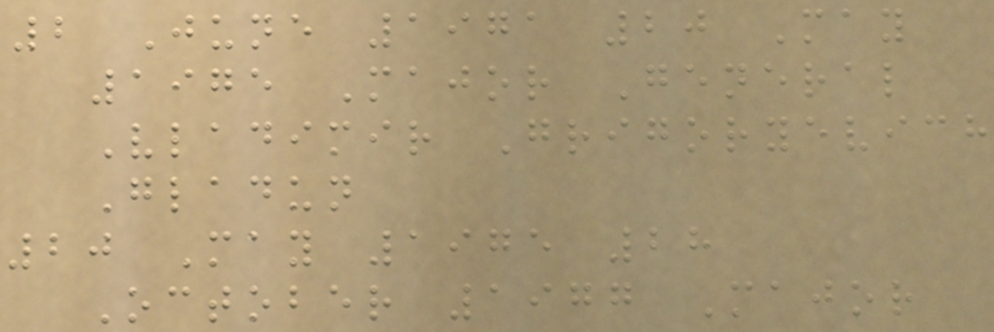2 June 1971 20 May
1975 Major General
Vladimir Grigoryevich
Gladun
20 May 1975 28
October 1977 Major
